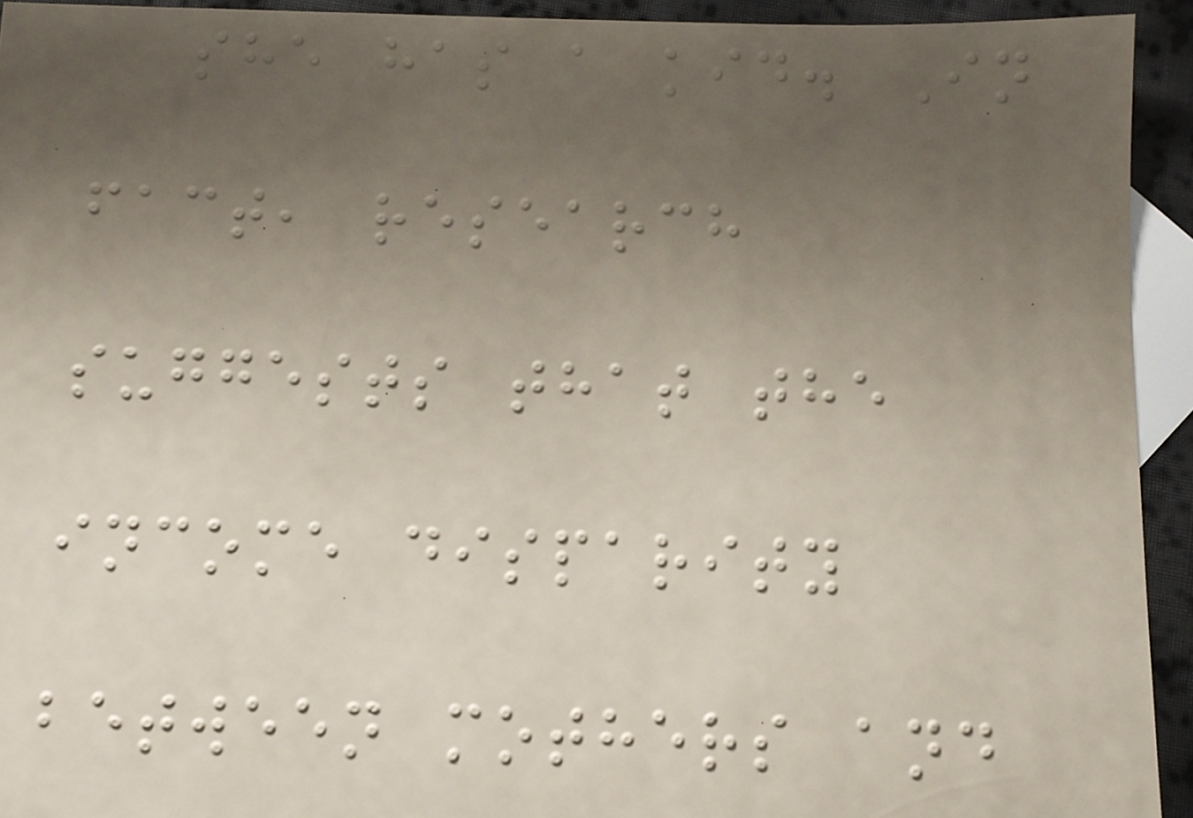she has a kid. In
fact, research
suggests that the
income disparity
between mothers and
